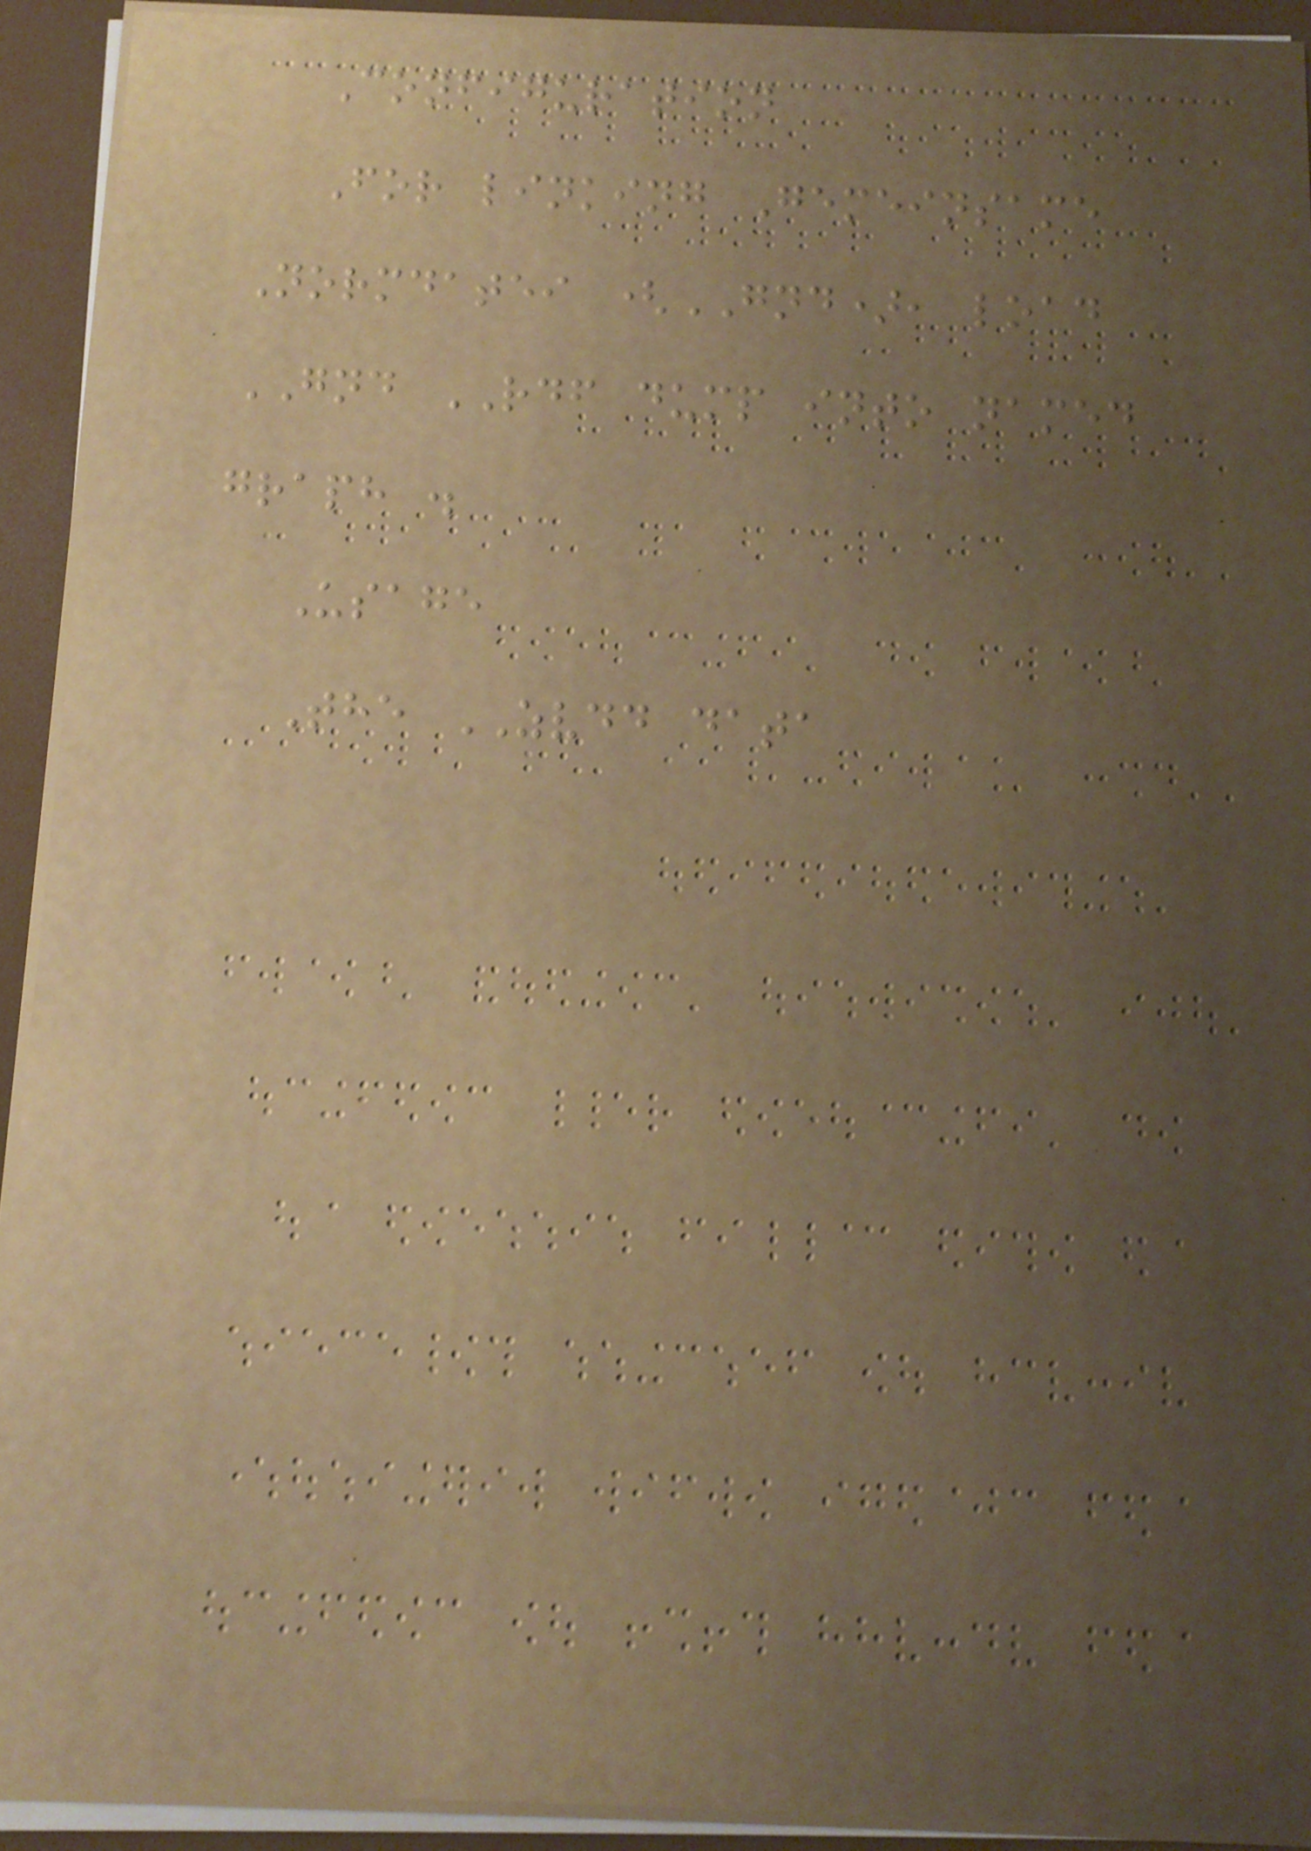Configuration
For linking Gemeinsame
Normdatei (GND), load
GND RDF dump into named
graph .
Usage
The ZVDD data
